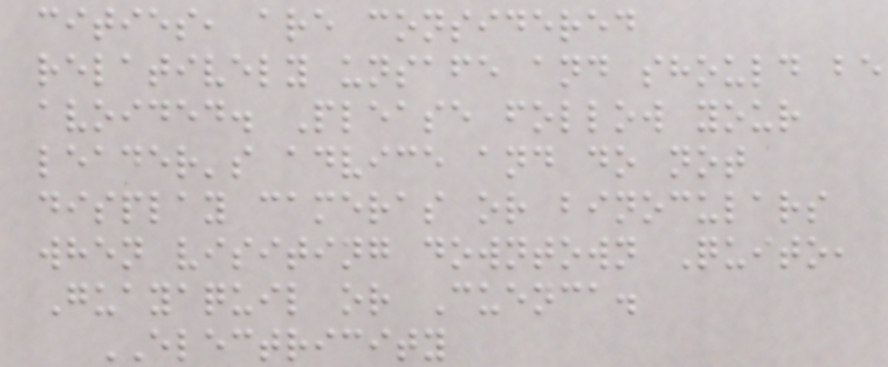cities, are considered
relatively unsafe and should be
avoided. Please follow your
leader's advice and do not
display cameras or binoculars
when visiting downtown Quito,
Guayaquil or Cuenca.
ELECTRICITY
